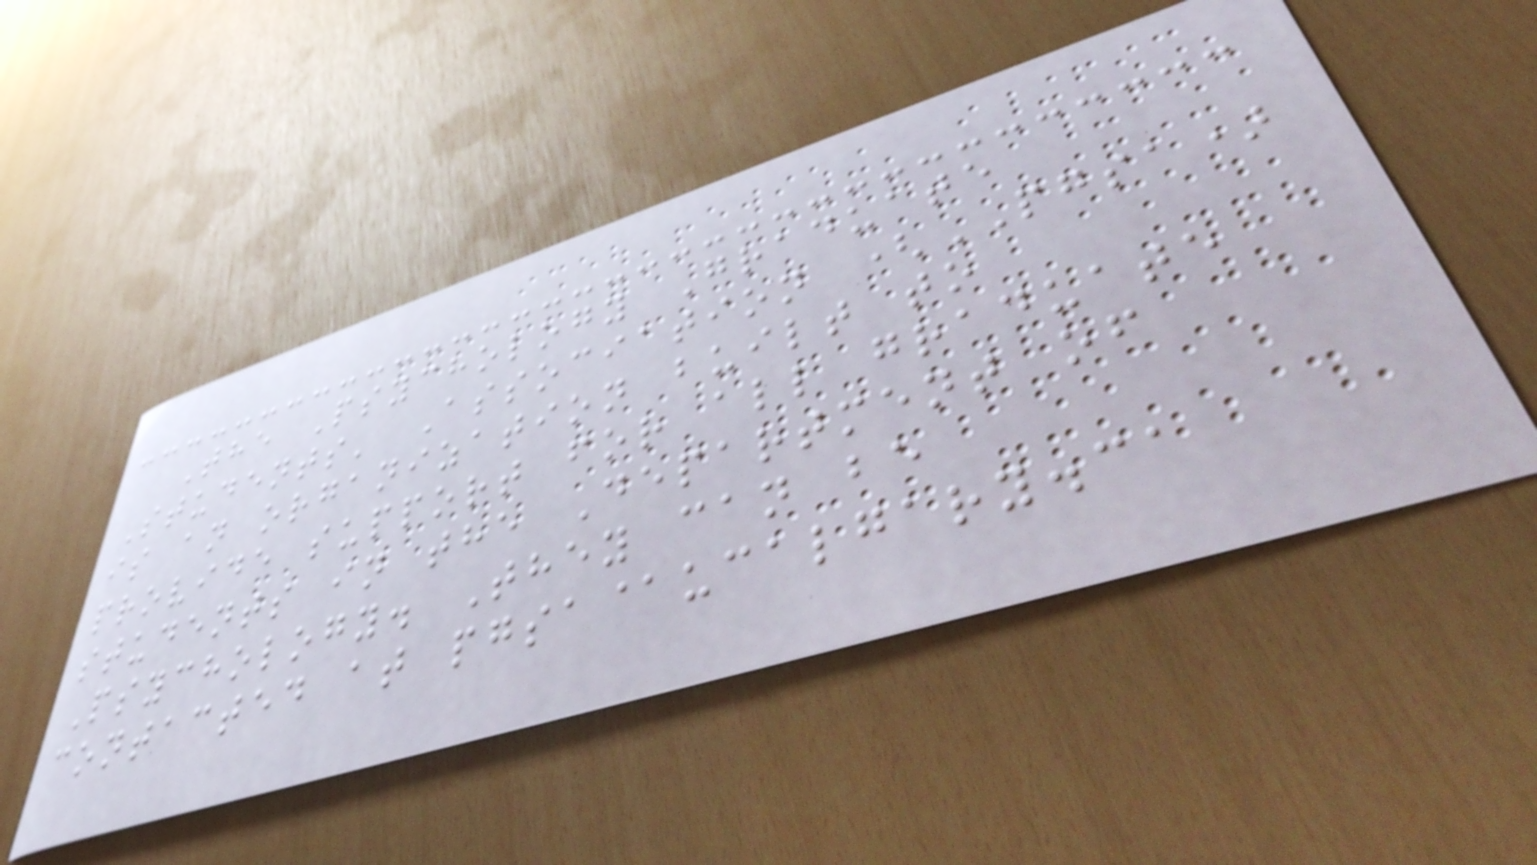The Psychology Graduate
Students' Association (PGSA)
is an organization built to
provide support for all graduate
students in the Department of
Psychology. They can be
contacted at pgsa@ucalgary.ca
